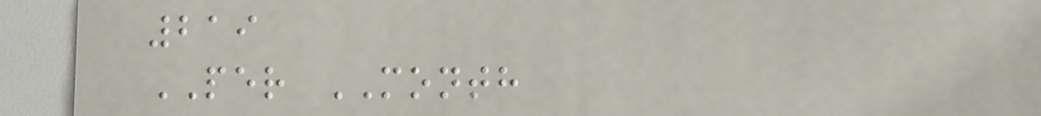219
PER MONTH
